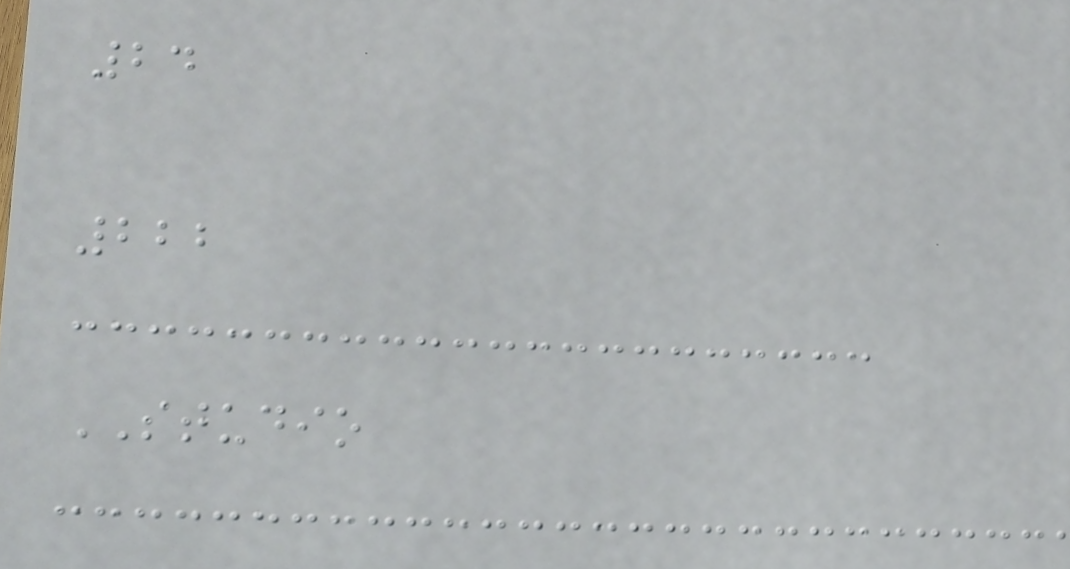24
222
STUDIO
